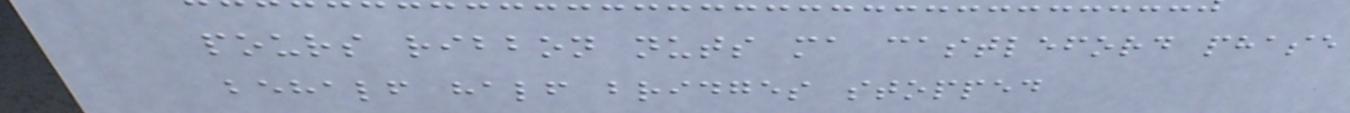pours ribbon nuts ma castleford phase
behalf half bridges stopped
